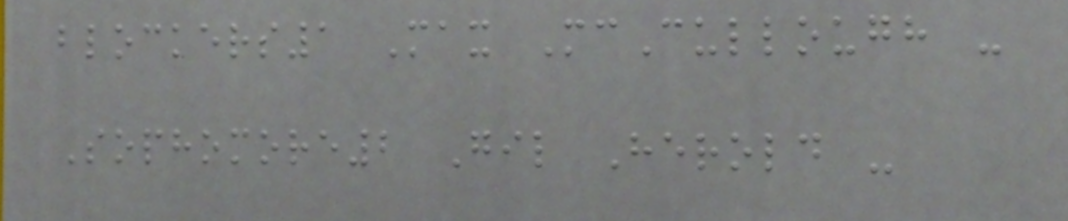blockers1 Max McCullough -
Sophomore2 Gil Herold -
